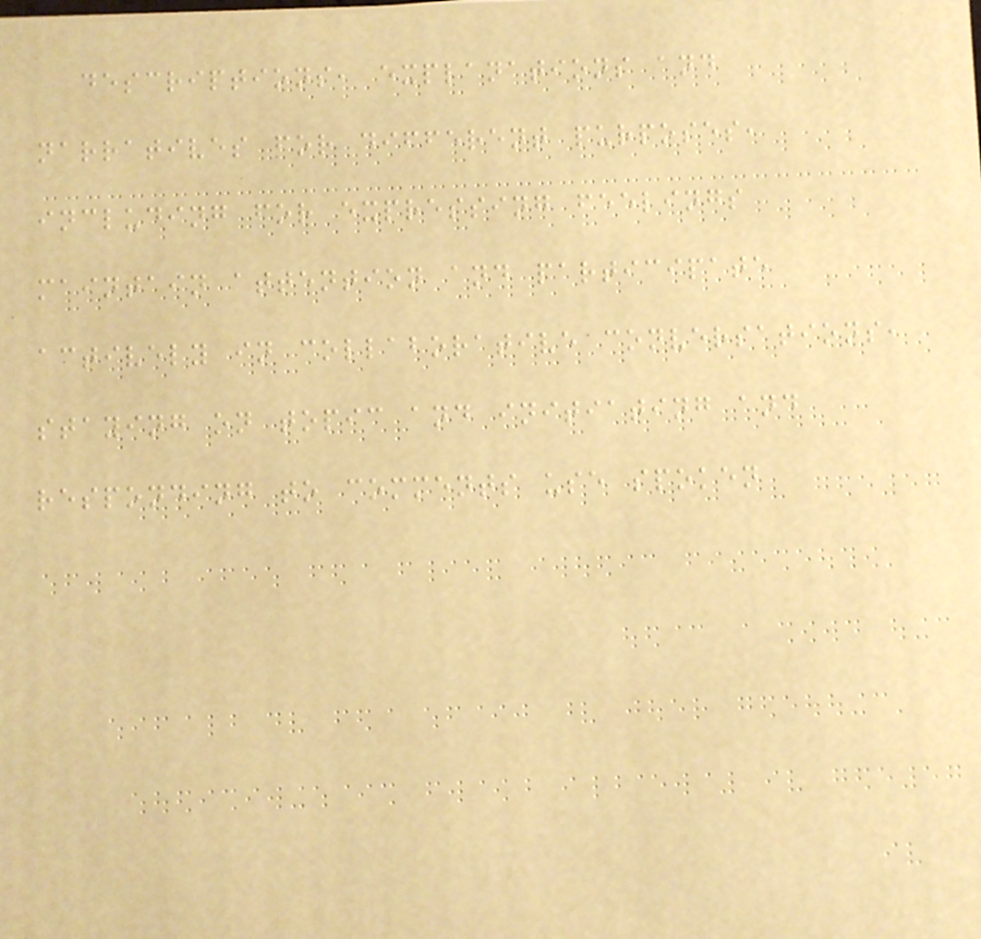descriptions, explanations and
narratives for different purposes,
including for expressing feelings
maintain attention and participate
actively in collaborative conversations,
staying on topic and initiating and
responding to comments use spoken
